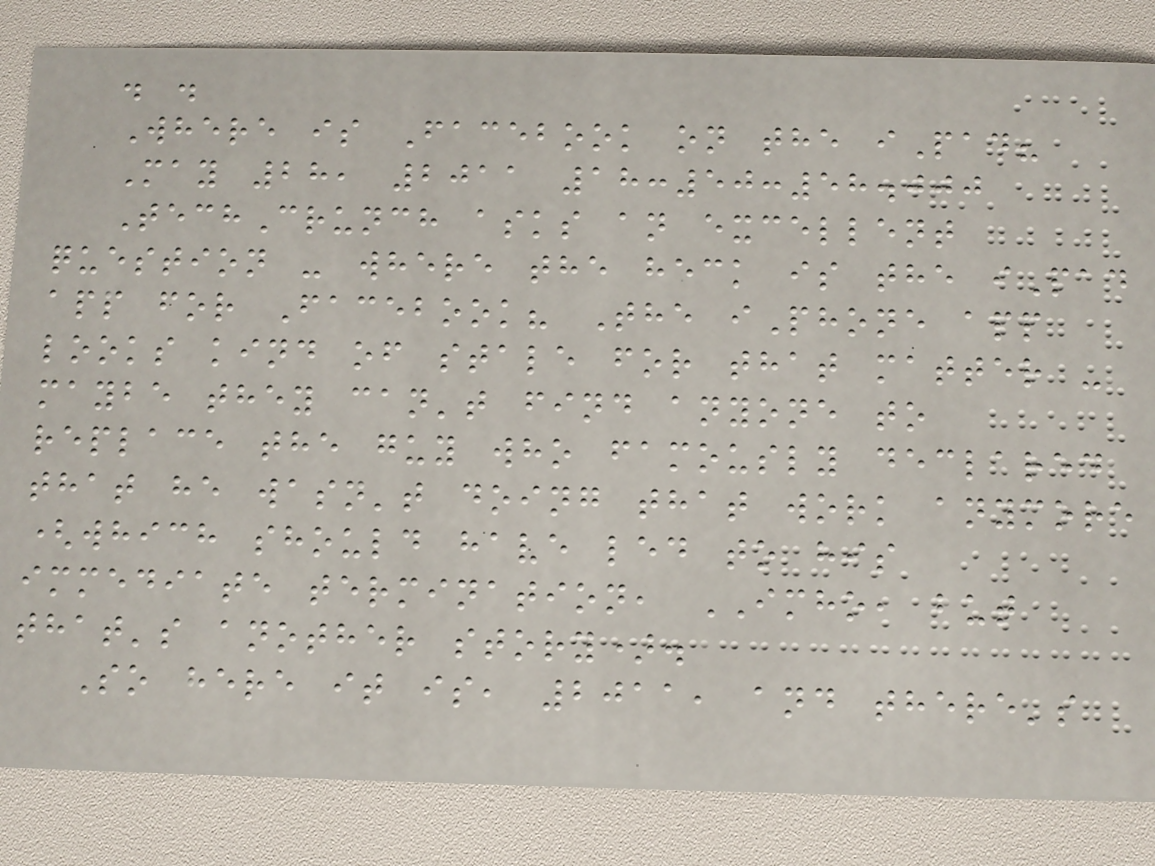. .
Where is Facebook on the iPad?
May 28, 2011 18:50:58.000
TechCrunch asks an excellent
question - where the heck is the iPad
app for Facebook? The iPhone app
looks kind of stale for that matter -
maybe they can't find anyone to
replace the guy who famously declared
that he wasn't doing that work anymore
(which should have led to his
immediate termination, IMHO, but
that's another story).
So here it is, 2011, and there's
